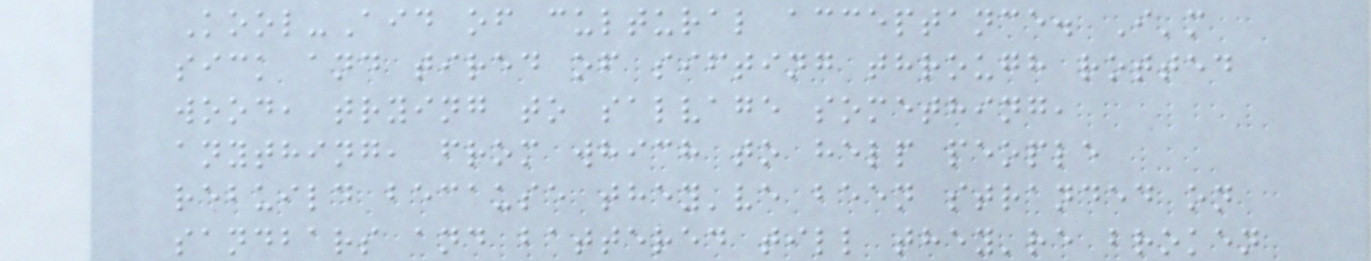Kool-Aid of cultural acceptance. I'm
sick and tired of sifting through rotted
wood, trying to salvage something,
anything, from which to help people
rebuild because they've been stranded on
sandbars and battered till they're broken
